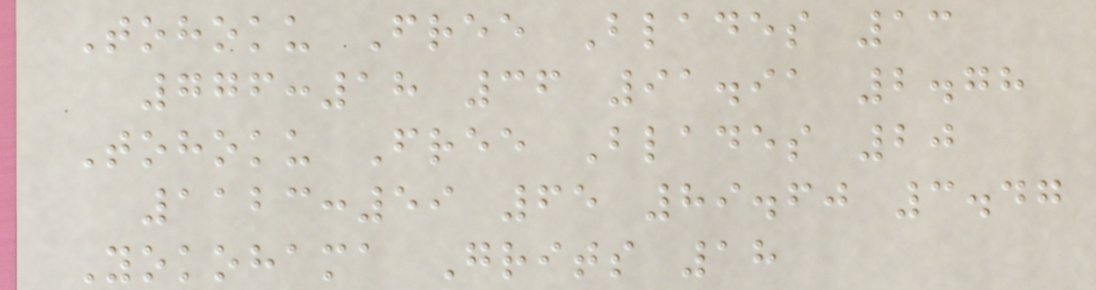Tohoku Free Blades 13
776:18 36 91.91 2.78
Tohoku Free Blades 20
1123:59 65 89.60 3.47
Yokohama Grits 18
